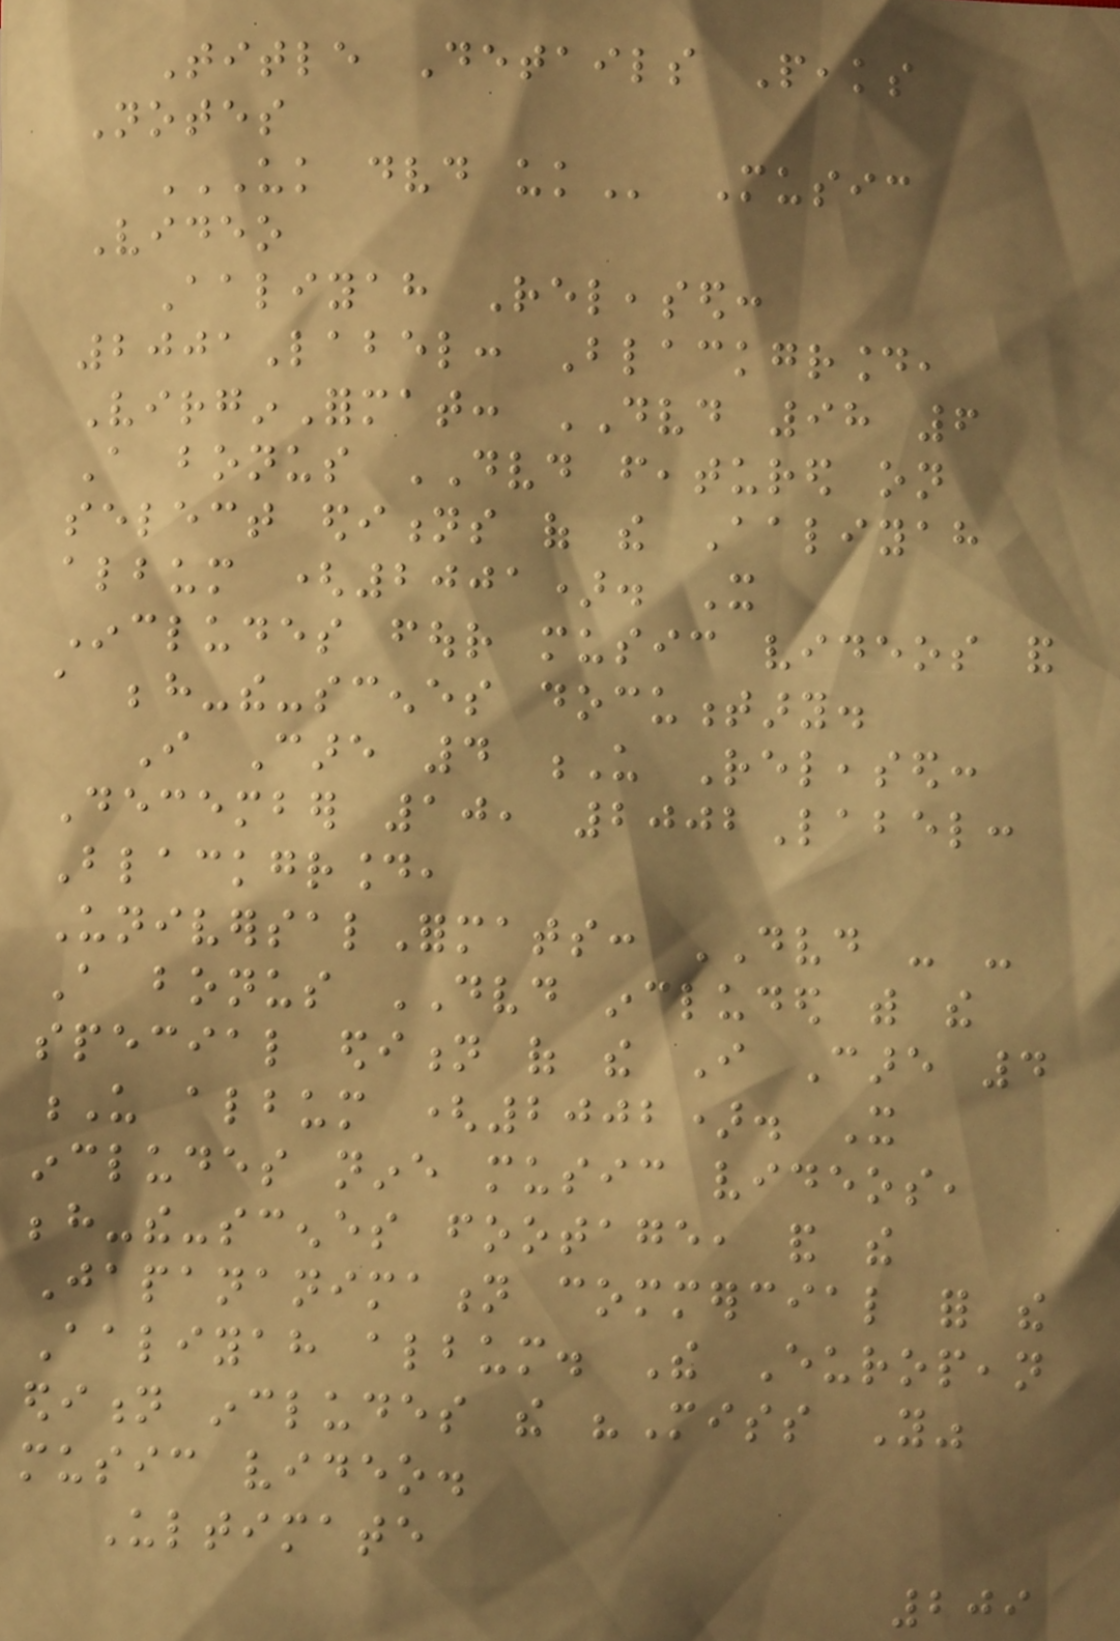Title Details Peaks
Notes
UK DVD UK Music
Video
Aaliyah Released:
2001Label: Blackground,
VirginFormat: DVD 98 6
A bonus DVD featured on
select editions of the Aaliyah
album (2001). It
Includes four music videos and
a behind-the-scenes documentary.
I Care 4 U Released:
December 10, 2002Label:
Blackground,
UniversalFormats: DVD - -
A bonus DVD included with the
special edition of the I Care 4
U album (2002). It
includes nine music videos,
behind-the-scenes footage, and the
Japananimation commercial for the
Aaliyah album. The European
edition includes the "Miss You"
music video.
Ultimate
209
